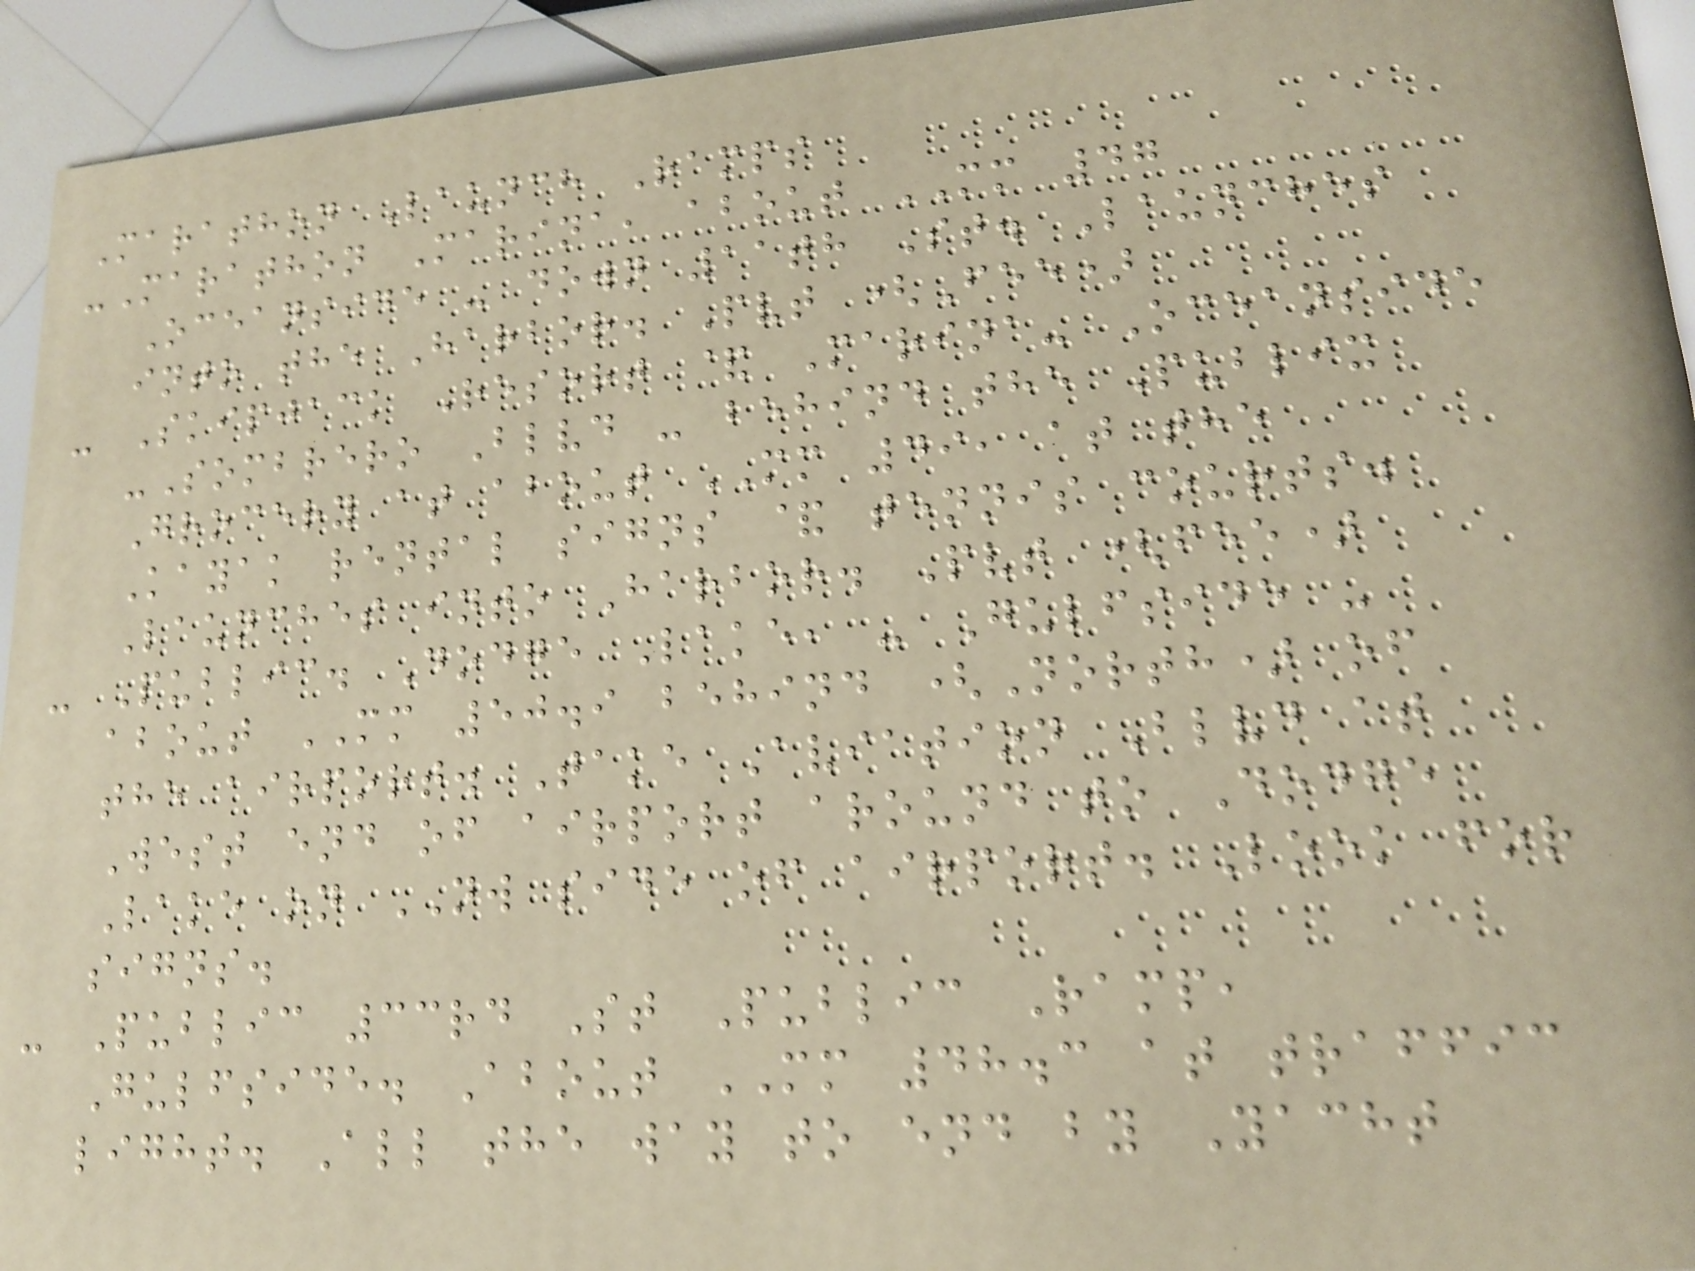Marathon Launch Ramps
-Marathon Marina, about MM 47
Oceanside - down 11th St. Launches
into the Harbor. Pvt (Fee)
- Skipjack Resort & Marina- Oceanside
-Sombrero Blvd - behind the Publix
Grocery at about MM 49, at the
Kayak rental signs & tennis courts.
Launches into Harbor. Pvt (fee)
- Public. Dodge Lake, - Gulfside -
about MM 50.9 behind (North) of
the airport. Take Aviation Blvd at
West end of airport around to Dodge
Lake on NW side of airport. Look for
signs.
- Public 33rd St Public Ramp,
Gulfside. About MM 48.3 at traffic
light. All the way to end by Yacht
